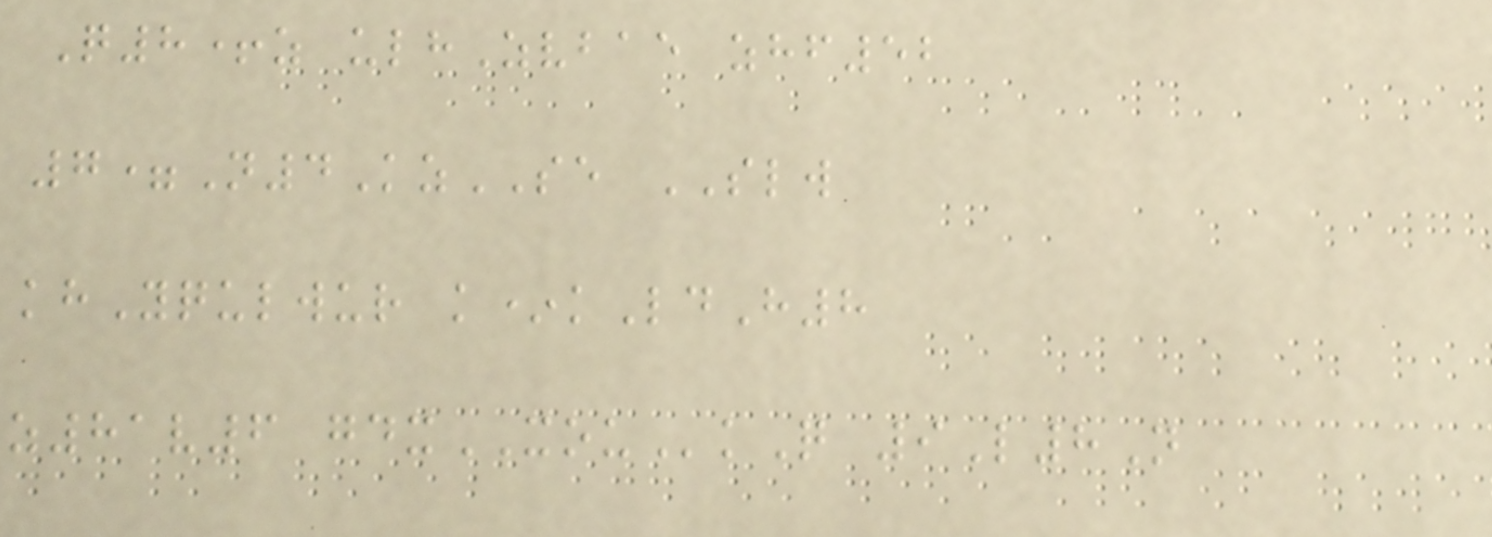Q8+z ulhZvbae zhf52
7=N4KzSE SLW
khYqulwur k*kLdH8
z81v6 gdxXOUkQ 9L8N
